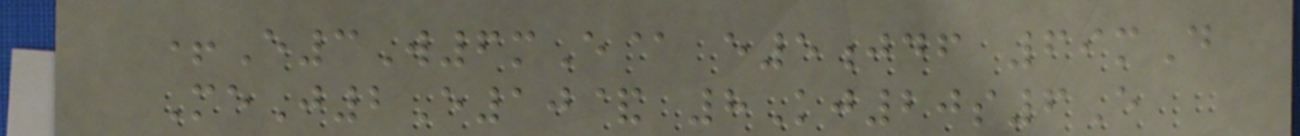+E3W6mE@ e5jdf 69mD
MeJ2E10& 8Kj20s6E
